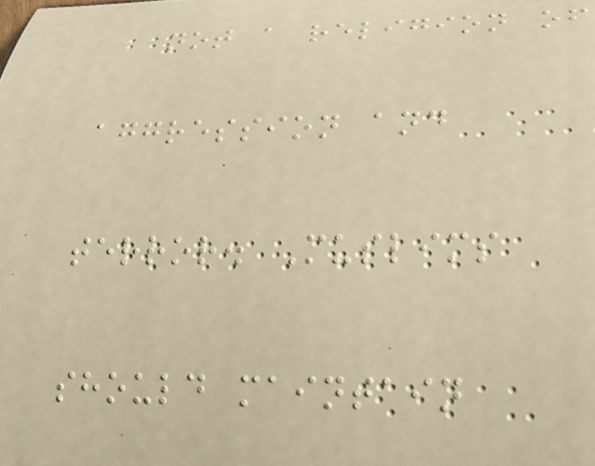not a religion of
aggression and
terror. Muslims
should maintain
